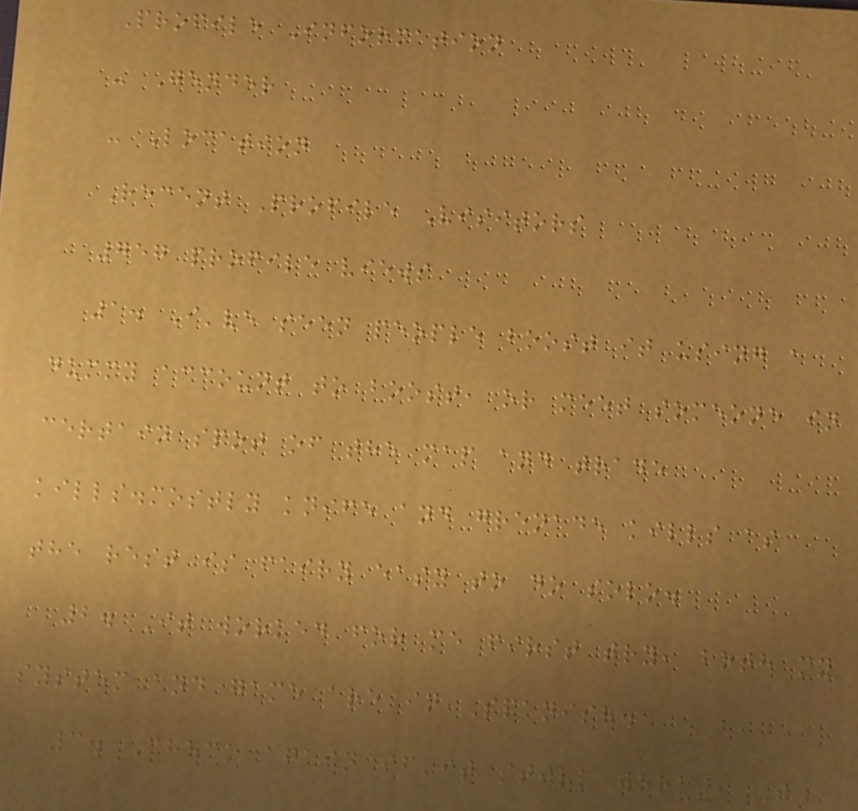Profile Information
- Gender
- Location
Recent Profile Visitors
757 profile views
1. I've seen people boost it using a
dummy account to boost, or meet someone in
certain spot of the map and trade
kills.mostly knife and grenade kills as
the rest is fairy easy to do solo.
2. It worked for me first try, both my
system and game are in Spanish.
3. Check again if it still works, I
